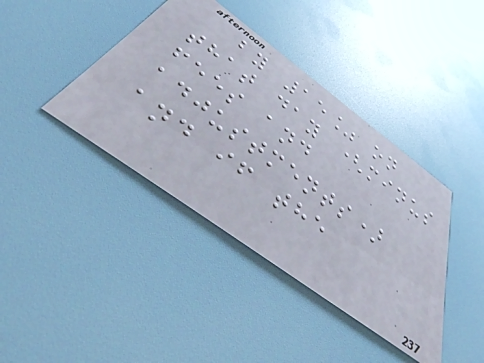by 15% on
that day (minus
fees and
adjustments)
and if the
